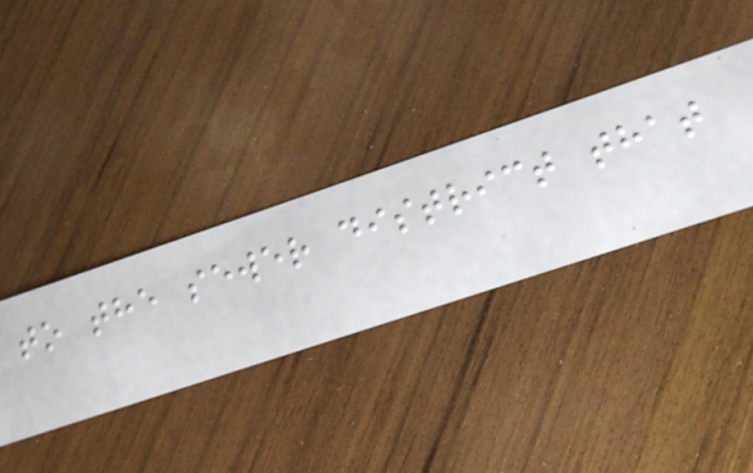to the sewer district that
